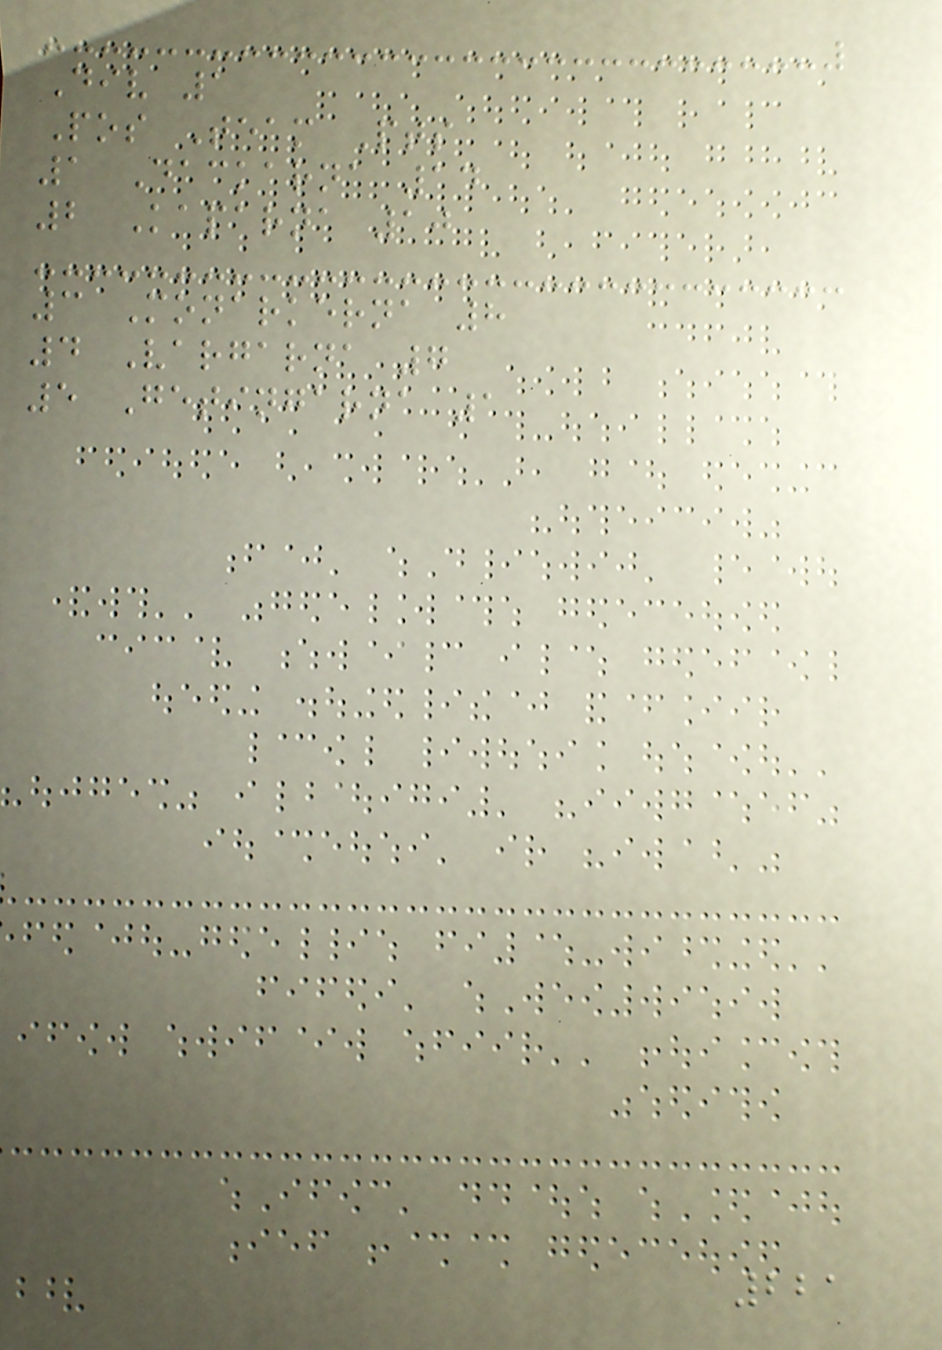Div 1
Pos Team Pts
1 Dackarna 14
2 Kaparna 10
3 Monarkerna 8
4 Vargarna 7
5 Getingarna 1
221
